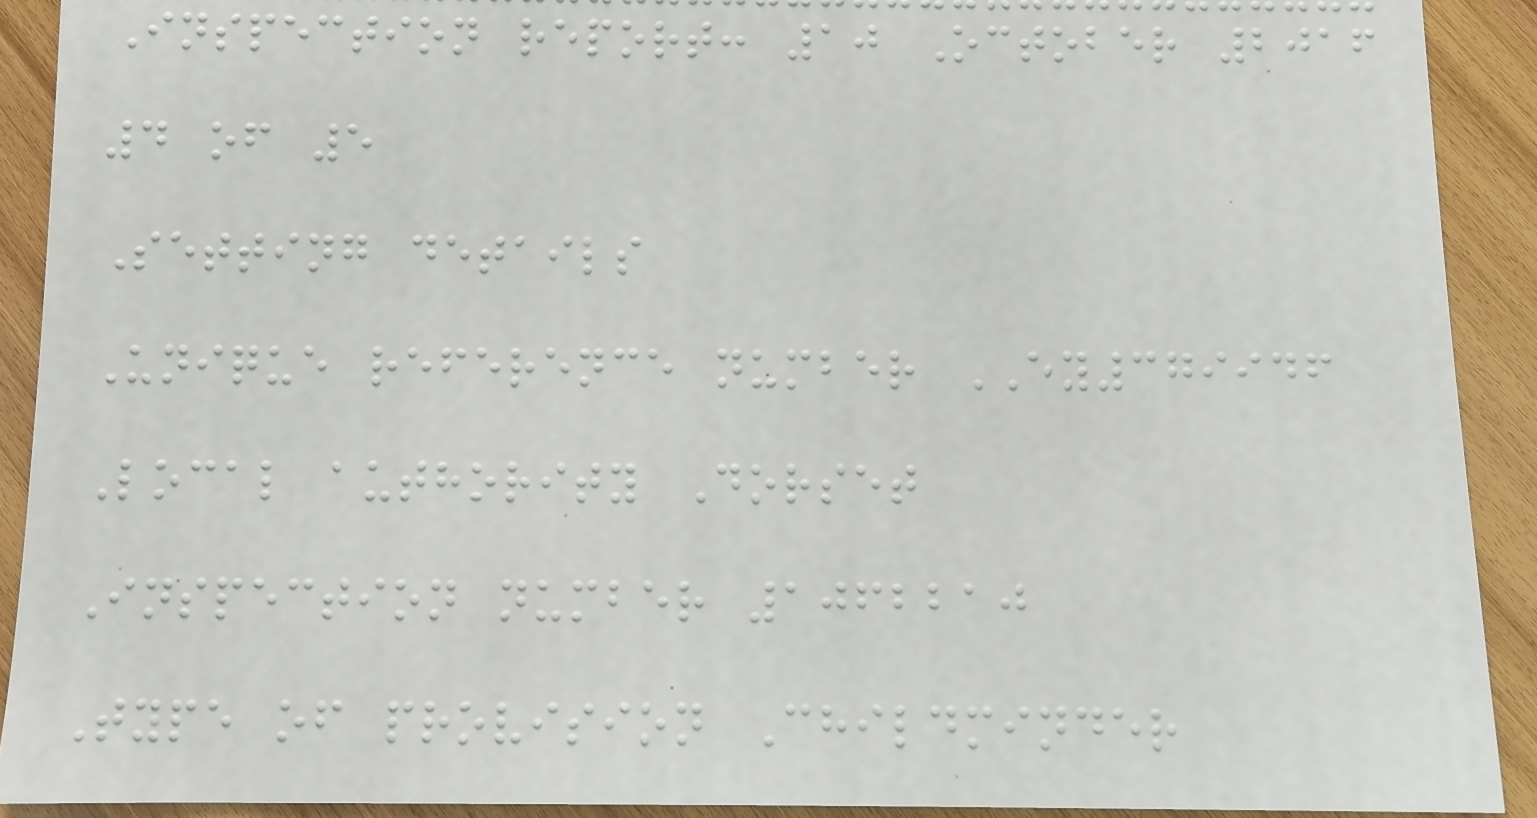Inspection report: 10 October 2016
4 of 5
Setting details
Unique reference number EY379946
Local authority Dorset
Inspection number 1062210
Type of provision Childminder
